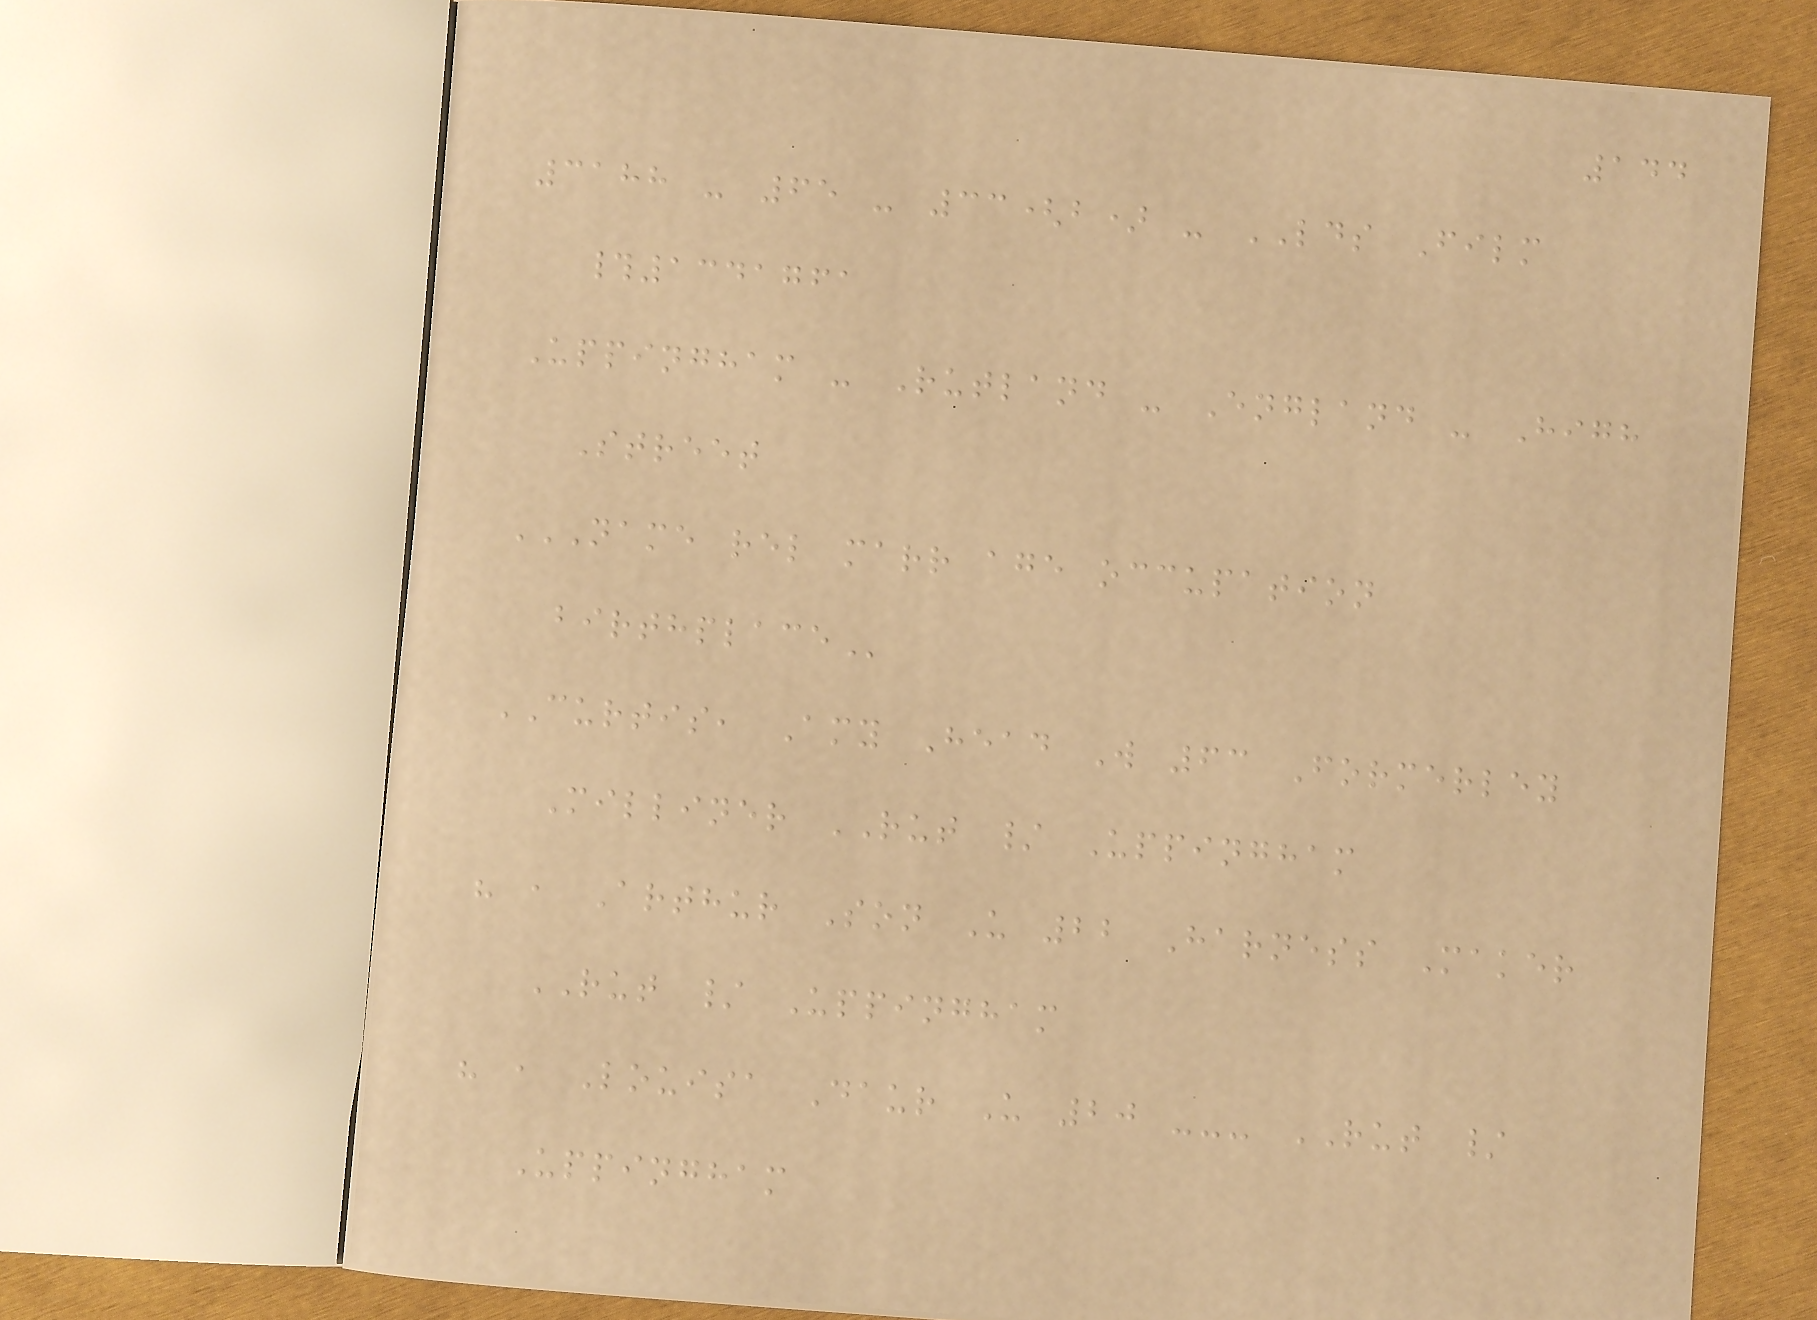144
3188 - 65 - 33(b) - LDS Film
#1341761
Uppingham - Rutland - England - High
Street
NAME REL MARR AGE OCCUPATION
BIRTHPLACE
CURTIS, Amy Head W 63 Formerley
Milliner RUT / Uppingham
" , Arthur Son U 22 Harness Maker
RUT / Uppingham
" , Louisa Daur U 20 --- RUT /
Uppingham
